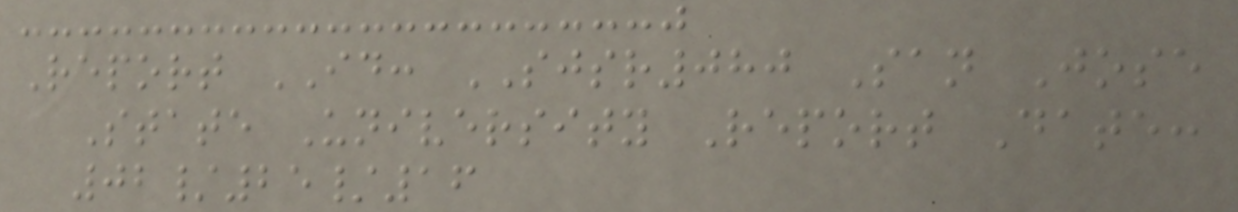Report ID: SJSR080 San Jose
State University Report Date:
02/25/16
